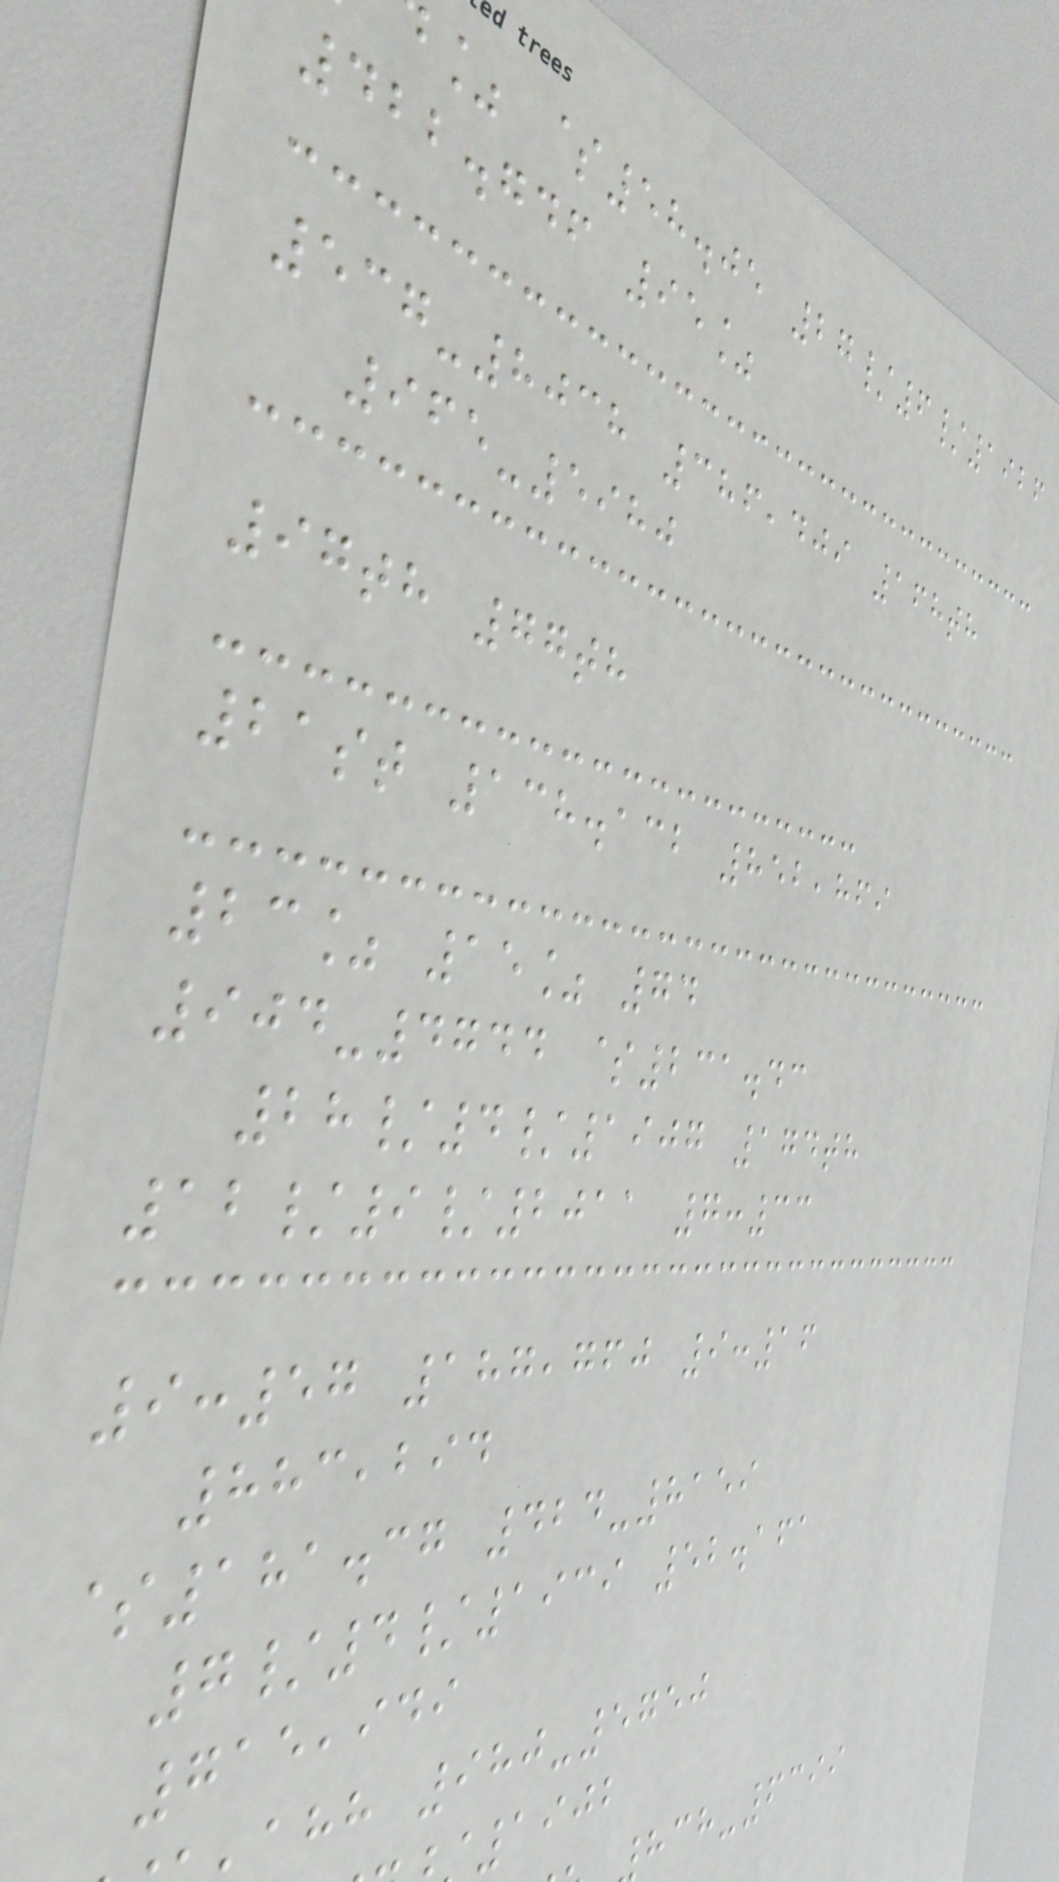% $58.05 27/6/1926
422.746 95%
537-8038 386,409 168th
965-5980
97th 77th
21st 138.132 852,869
23% 15% 74
904-4744 $231.43
28/4/1907 174th
12/9/2011 7:33
9:57 187,760 9:16
883,294
$181.37 424-8159
7/4/1939 52.161
715,949
ahh 980-5750
1902
